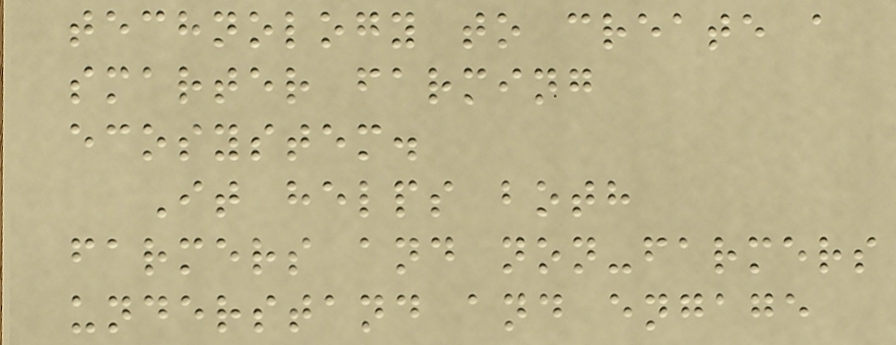technology to create a
smarter farming
ecosystem.
It helps both
farmers and non-farmers
understand and engage
